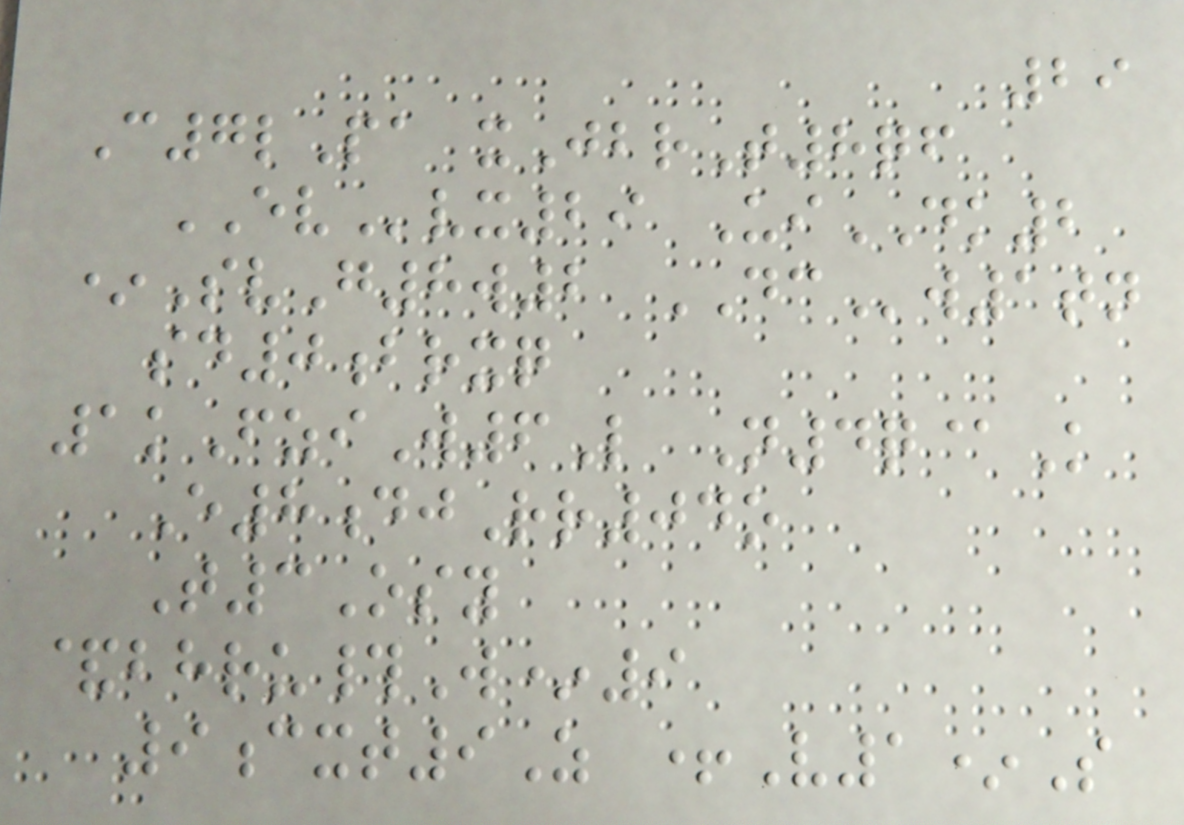29
C7lPa xJbrT8qf
EVvx29 UiDK2
*SvG8w2 DCw1tn
sd0brxq
1kFziW6L N4q@K
E8djRr04o
T3Osy
&bhru#W*9
9cxt9Z +V1*S
